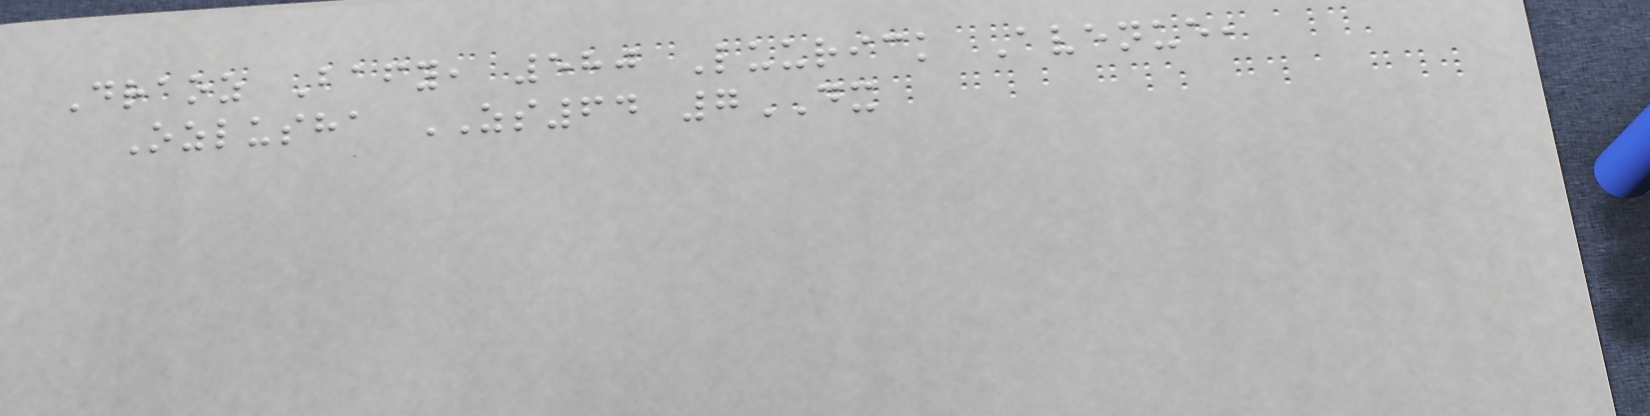Draoz Bafy, 580 Luurick Avenue,
Ozlusha ZS64 7DX
